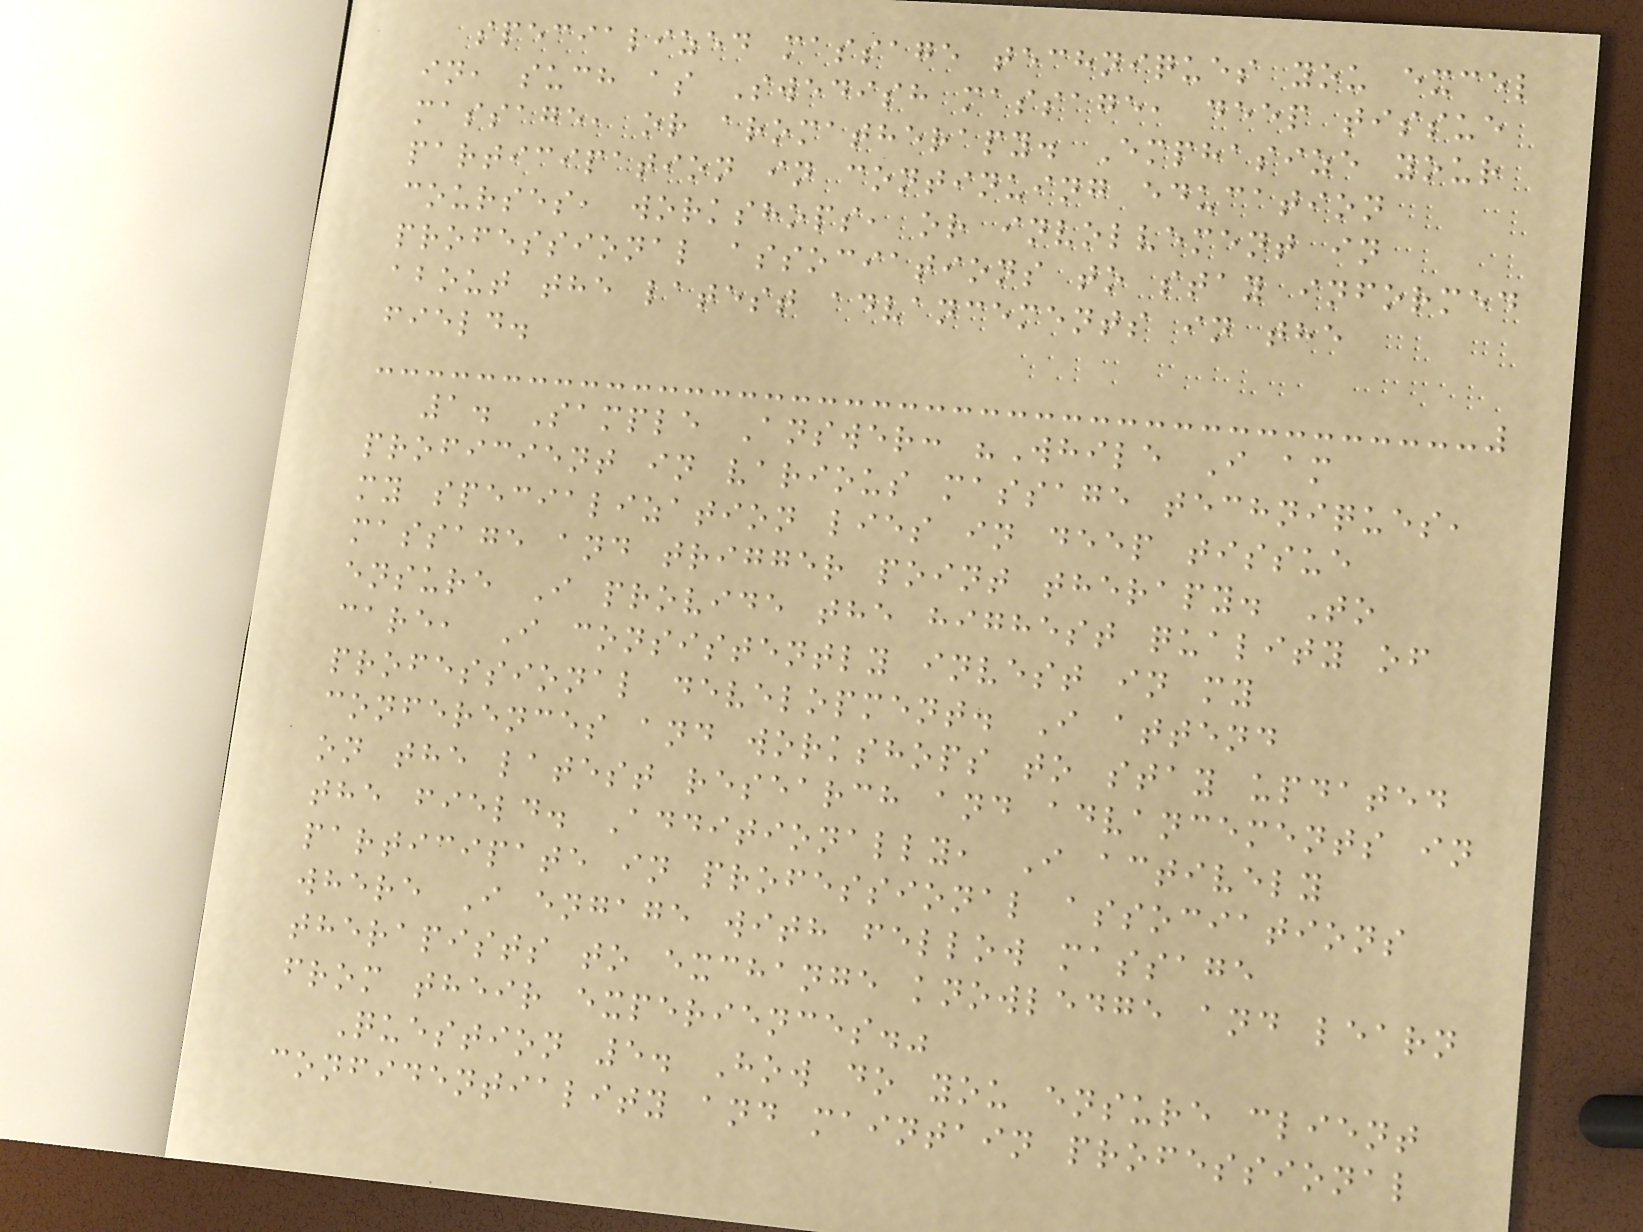specialized massage techniques you excel
in, such as Swedish massage, deep tissue
massage, or aromatherapy. Emphasize your
participation in continuing education
courses, workshops, or involvement in
professional associations to stay informed
about the latest advancements in the
field.
1. Sample Answer: "While I am
proficient in various massage techniques,
my specialization lies in deep tissue
massage and trigger point therapy. To
ensure I provide the highest quality of
care, I consistently invest in my
professional development. I attend
conferences and workshops to stay updated
on the latest research and advancements in
the field. Additionally, I actively
participate in professional associations
where I engage with fellow massage
therapists to exchange knowledge and learn
from their experiences."
Question 5. How do you ensure client
confidentiality and maintain professional
